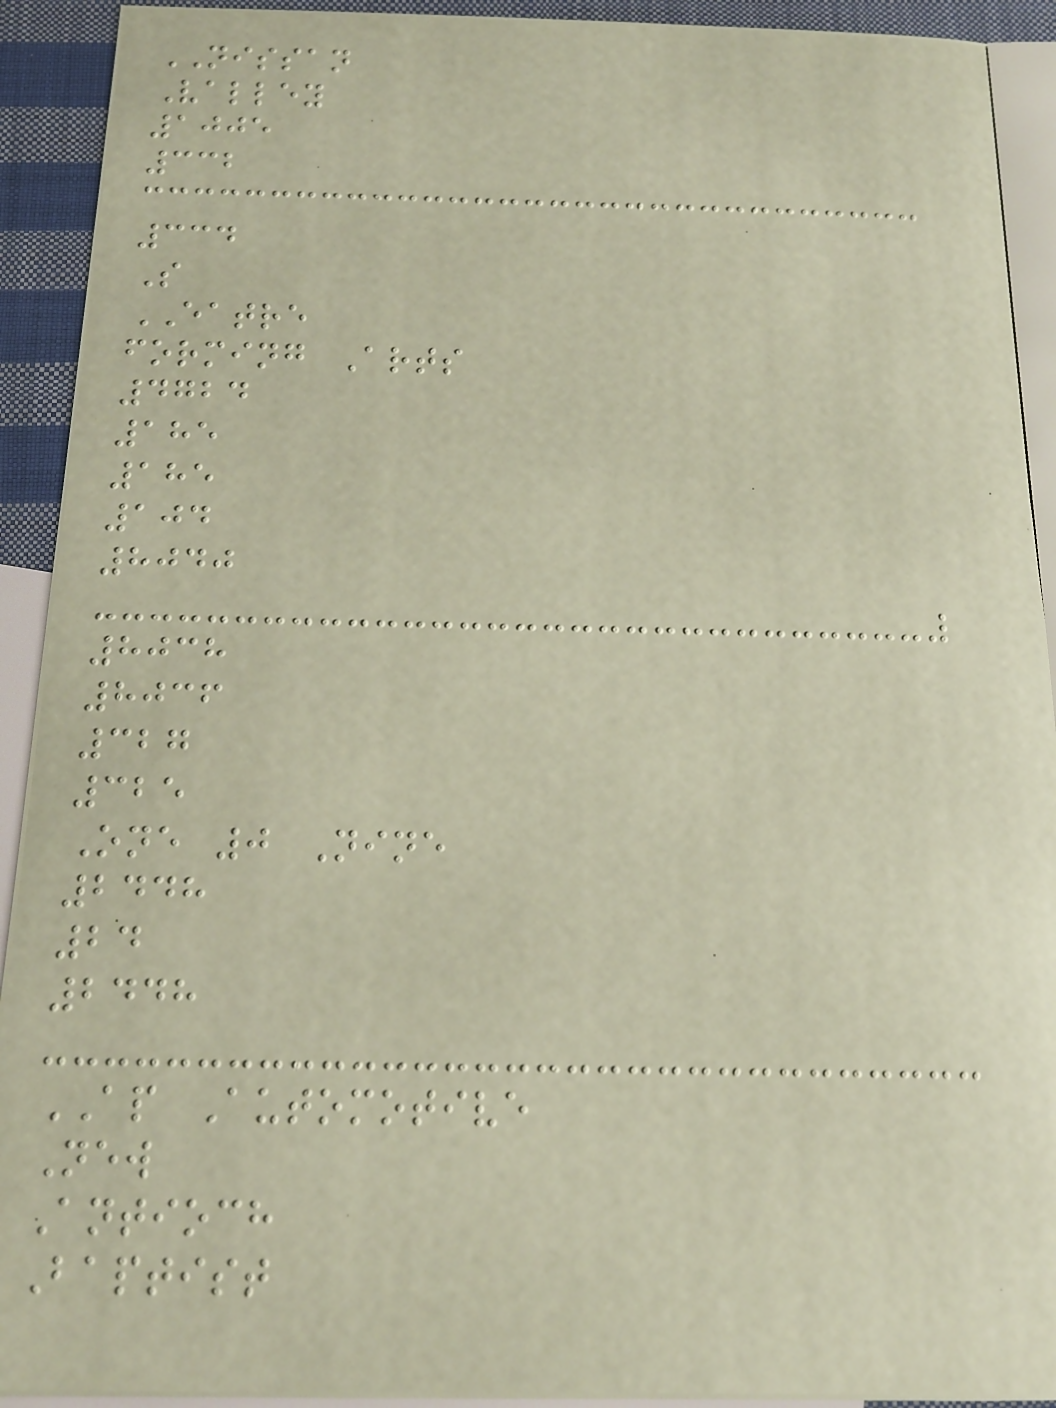NISSAN
Valley
1005
332
334
S
EATRE
forming Arts
4724
185
185
104
8040
8038
8036
327
325
One 0 Nine
2448
24
2448
AP Automotive
New
Antioch
Baptist
